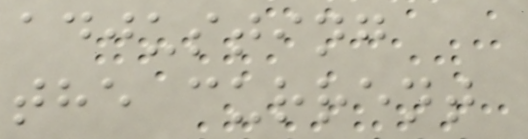adjusting
the current
